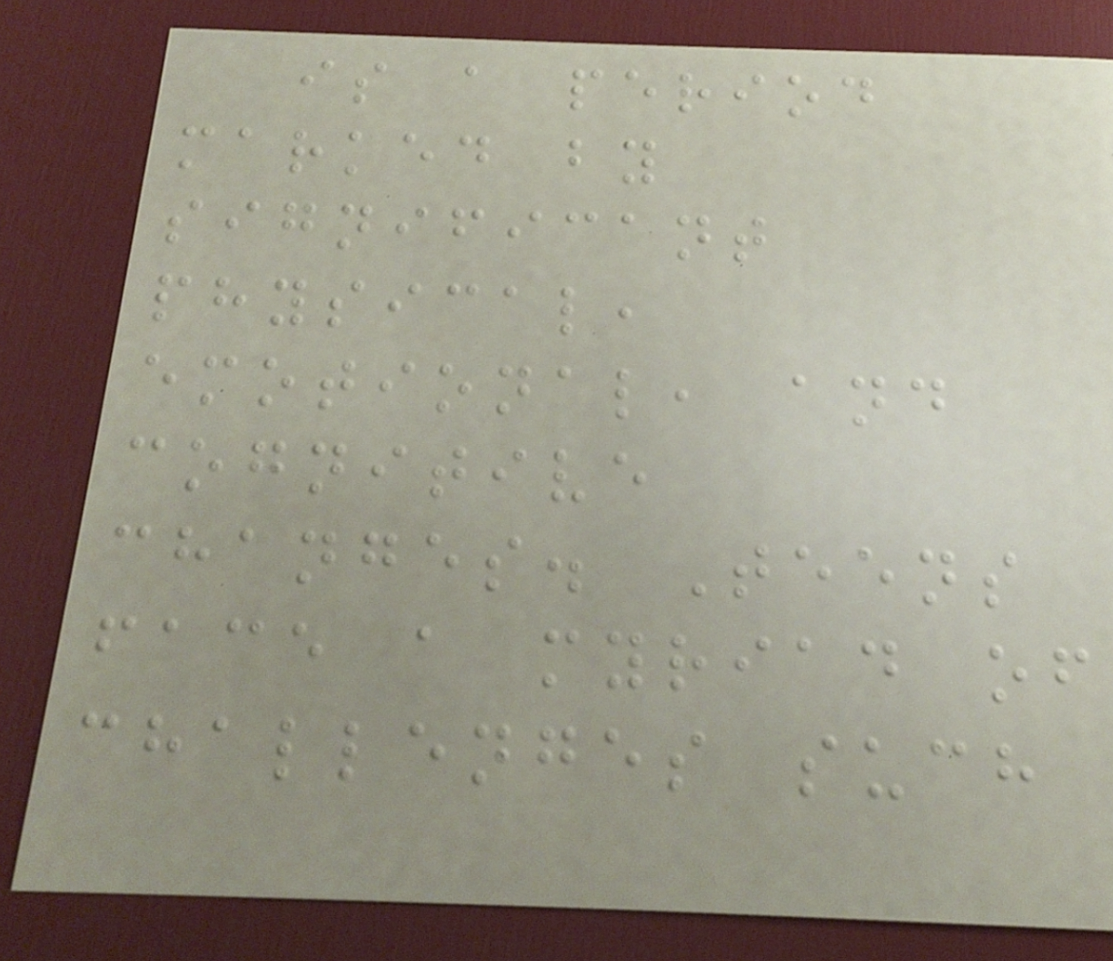is a period
marked by
significant
physical,
emotional, and
cognitive
changes. Teens
face a myriad of
challenges such
